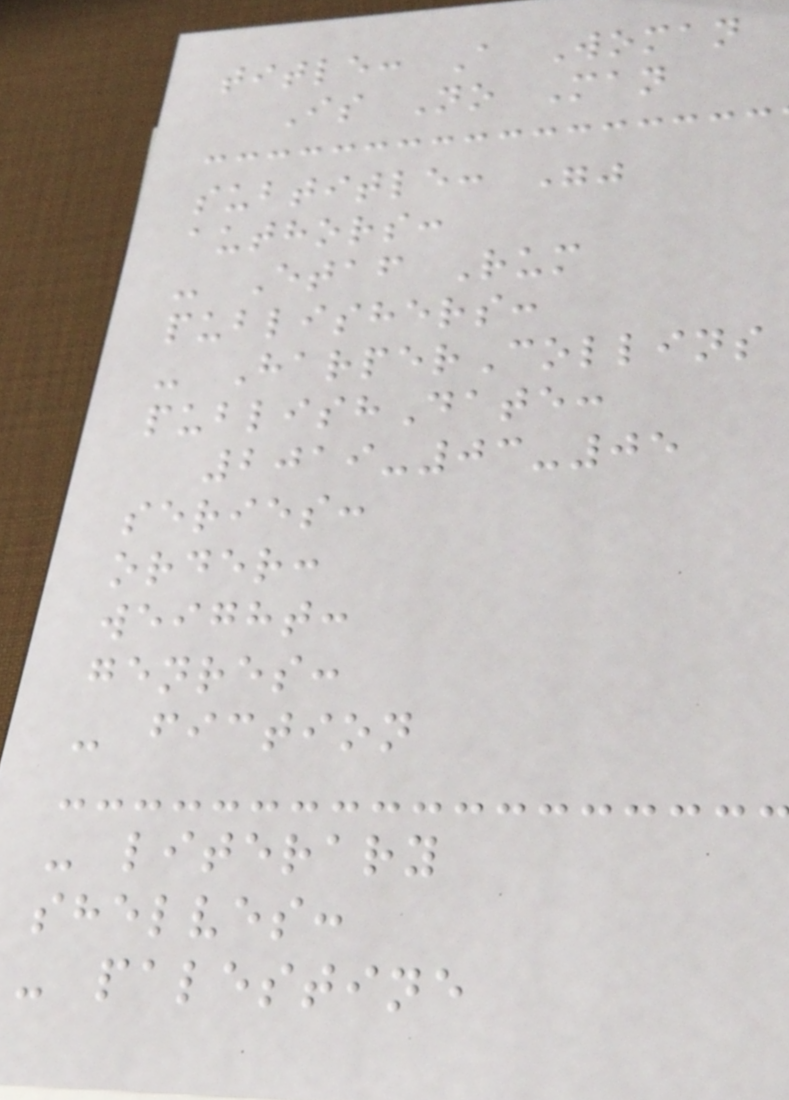title: A Woman
Is No Man
subtitle: ""
authors:
- Etaf Rum
publishers:
- HarperCollins
publishDate:
2019-03-05
series:
order:
weight:
genres:
- fiction
- literary
shelves:
- palestine
